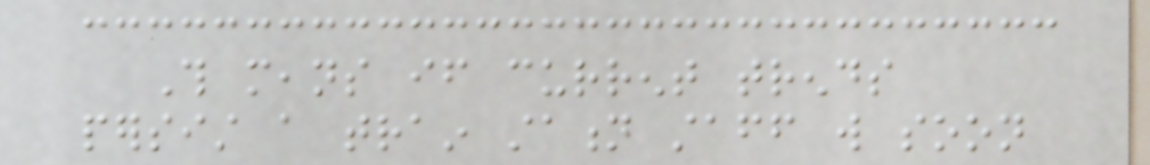This means if current trends
persist a train station staff will soon
